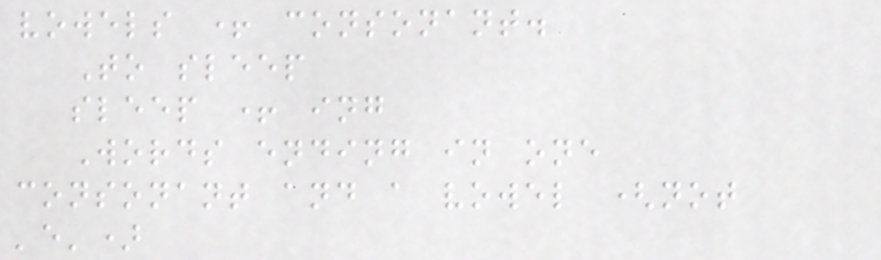vowels + consonant.
To sleep
sleep + ing
Words ending in one
consonant and a vowel (not
'e')
